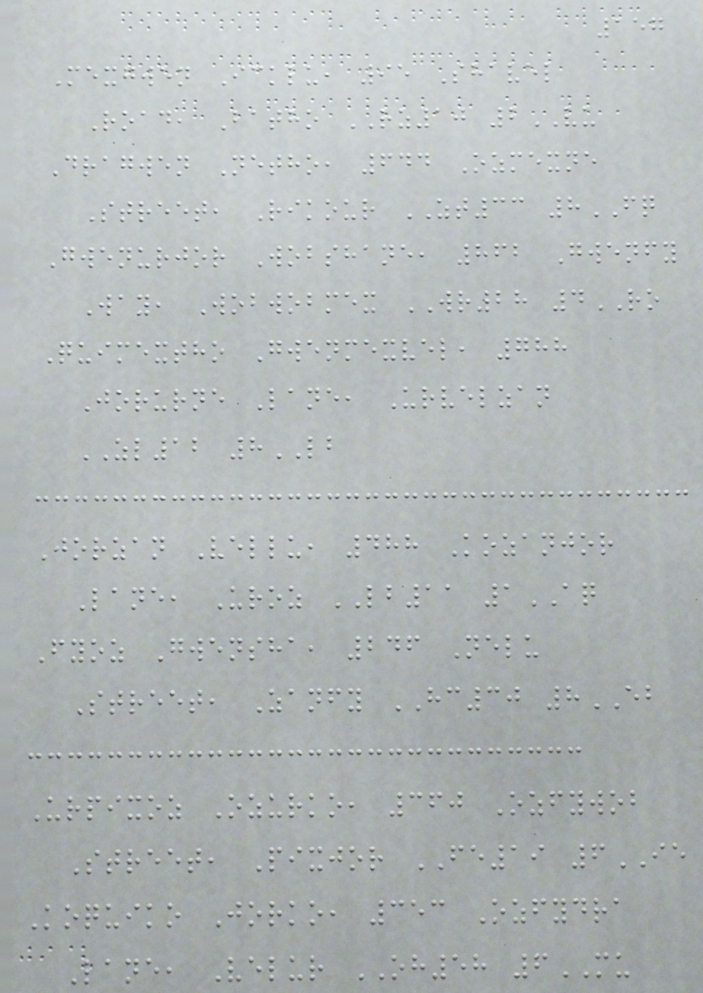157
Mexgwen Icklu, 95 Shavel
Road, Batho RZ10 2VU
Dragwen Netho, 644 Ozmexne
Street, Rikour ZT33 8FQ
Gwenurjor Wobshane, 862 Gwenfy
Way, Wobwobmex WR28 4RO
Quimextho Gwenmexvel, 788
Jorurne Lane, Urvelzan
ZL12 8LB
Jorzan Vellu, 488 Kozanjor
Lane, Uroz LB11 1AQ
Fyoz Gwensha, 246 Nelu
Street, Zanfy HC30 8EB
Urpixoz Ozurko, 360 Ozfywob
Street, Pixjor FE19 6IE
Koquiko Jorko, 353 Ozfydra
Lane, Velur OH58 6MU
